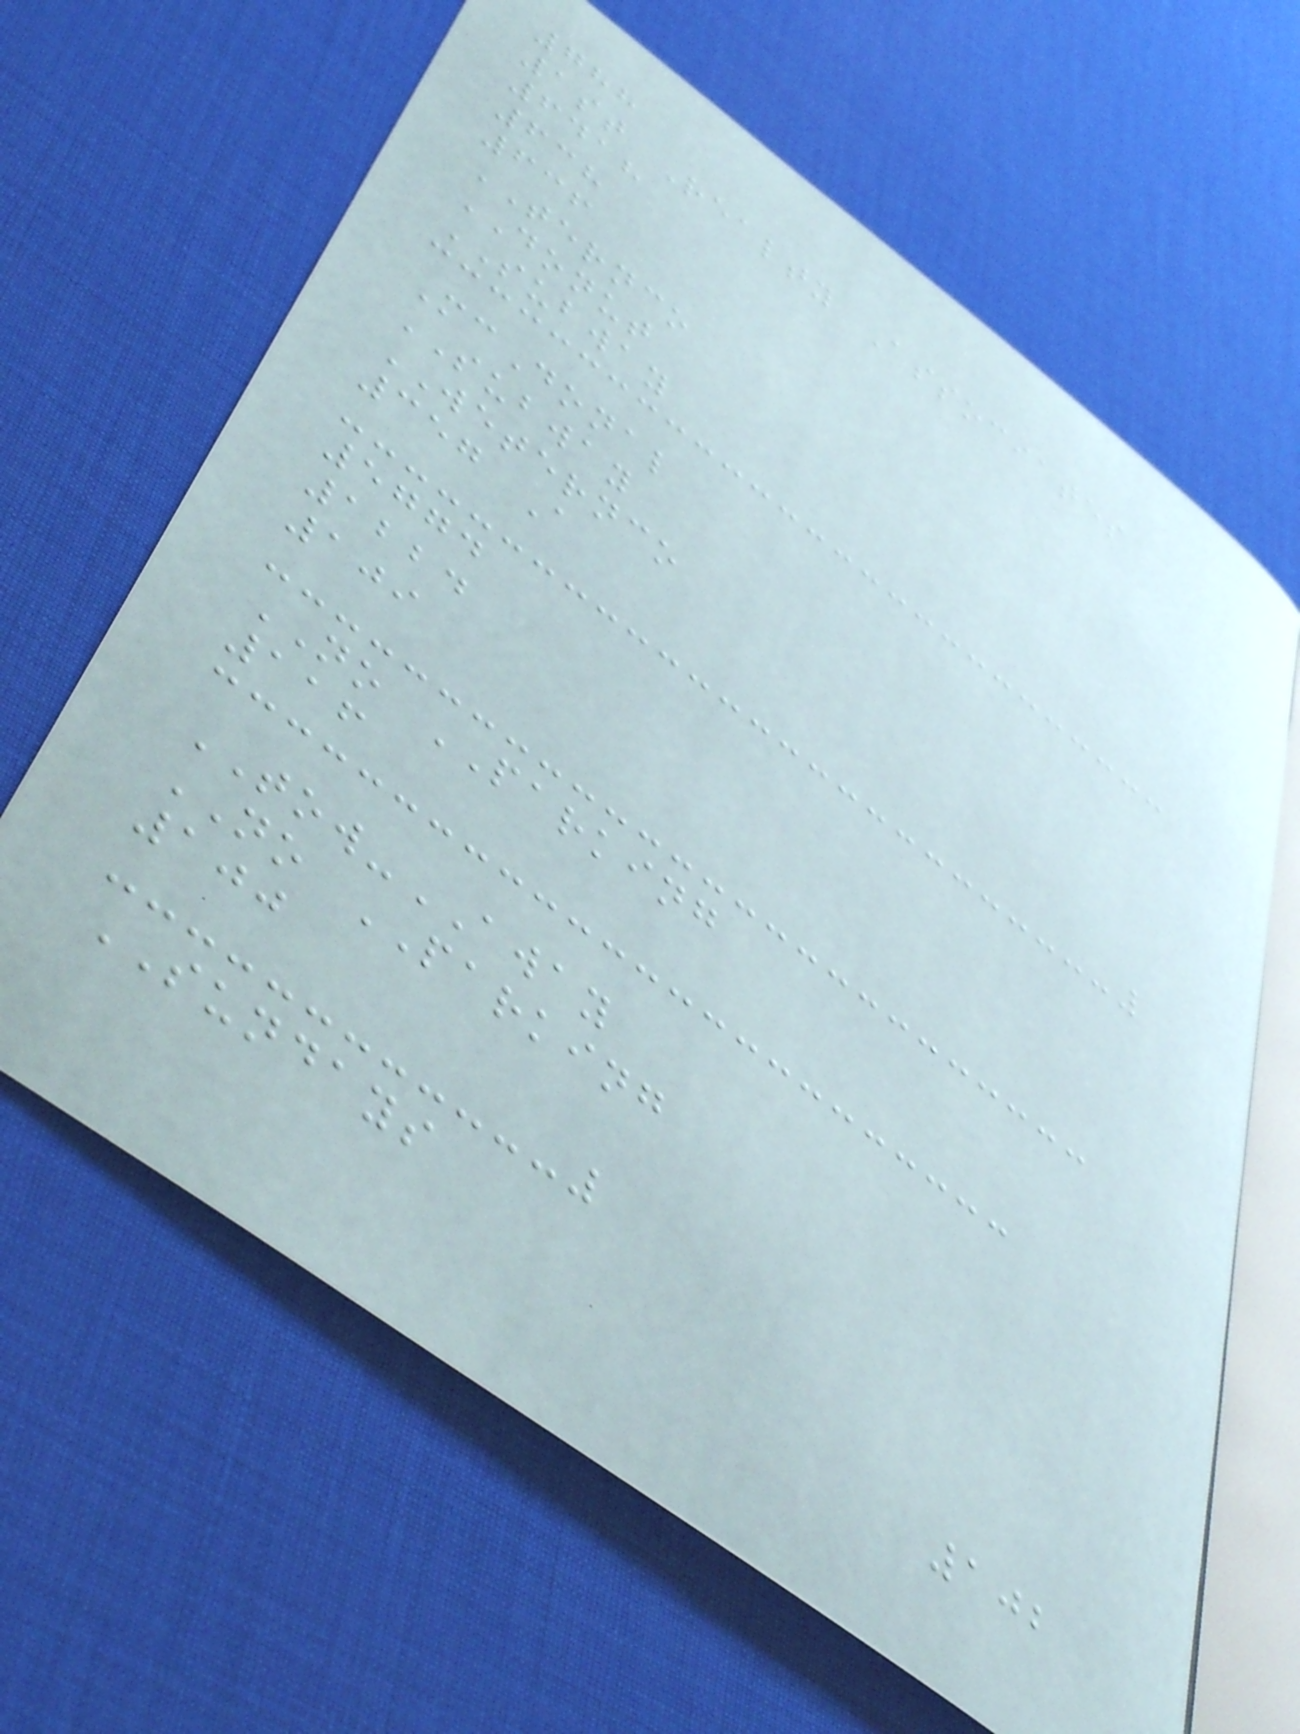788
1st Realty Associates
6418
638
636
TERNCO
DONUT
SUBWAY
McDonal
SUBWAY
WETERNCO
357 A
5774
1224
109
NO PARKING
116
TOW-AWAY
NO PARKING
100
SUNDAYS
102
